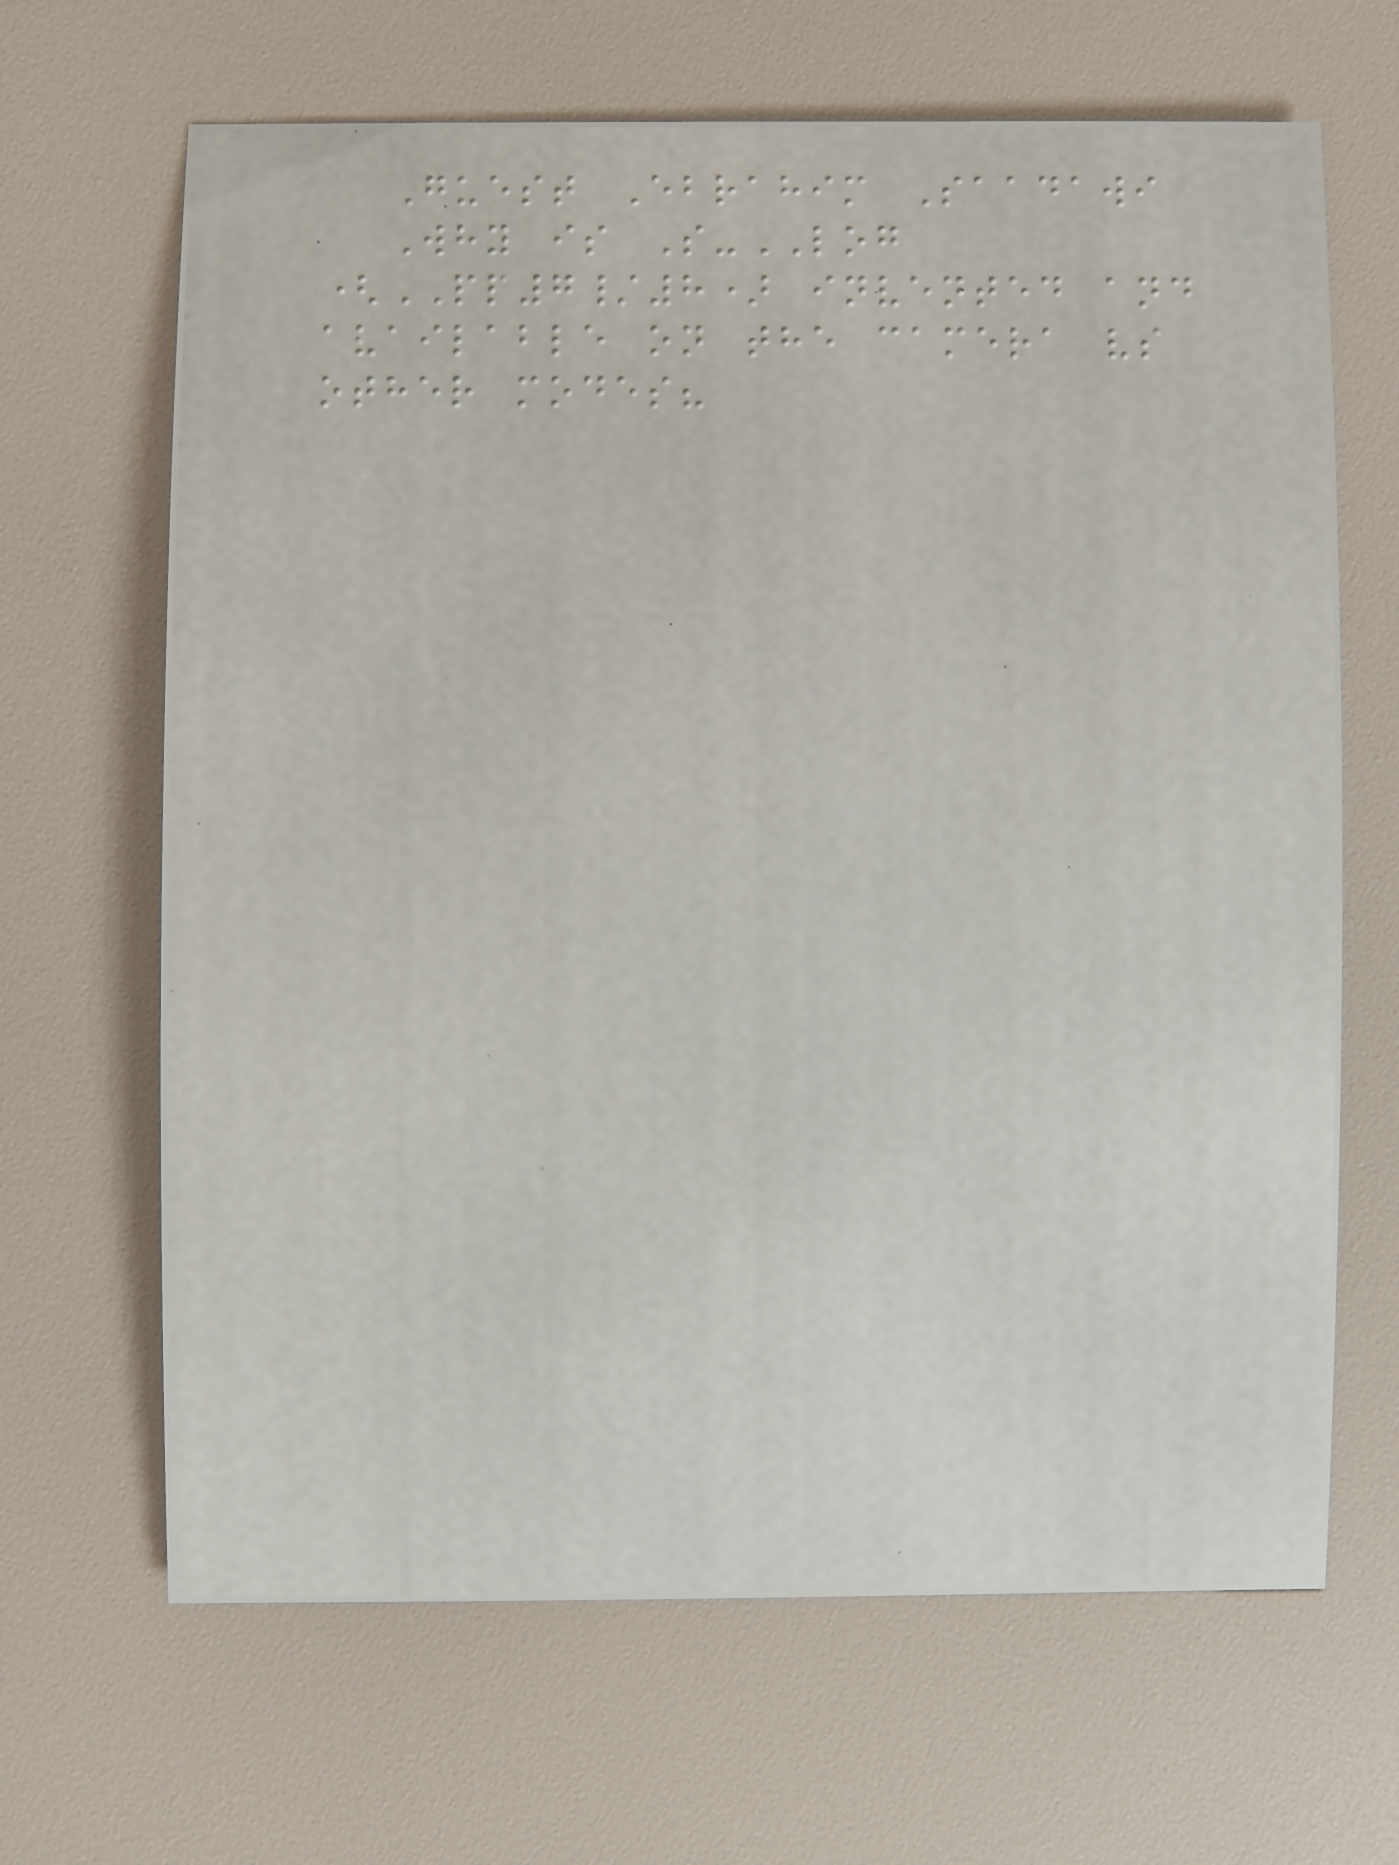Guest Ebrahim Saadawi
Why is S-LOG
(PP7/8) invented and
available on the camera vs
other modes?
